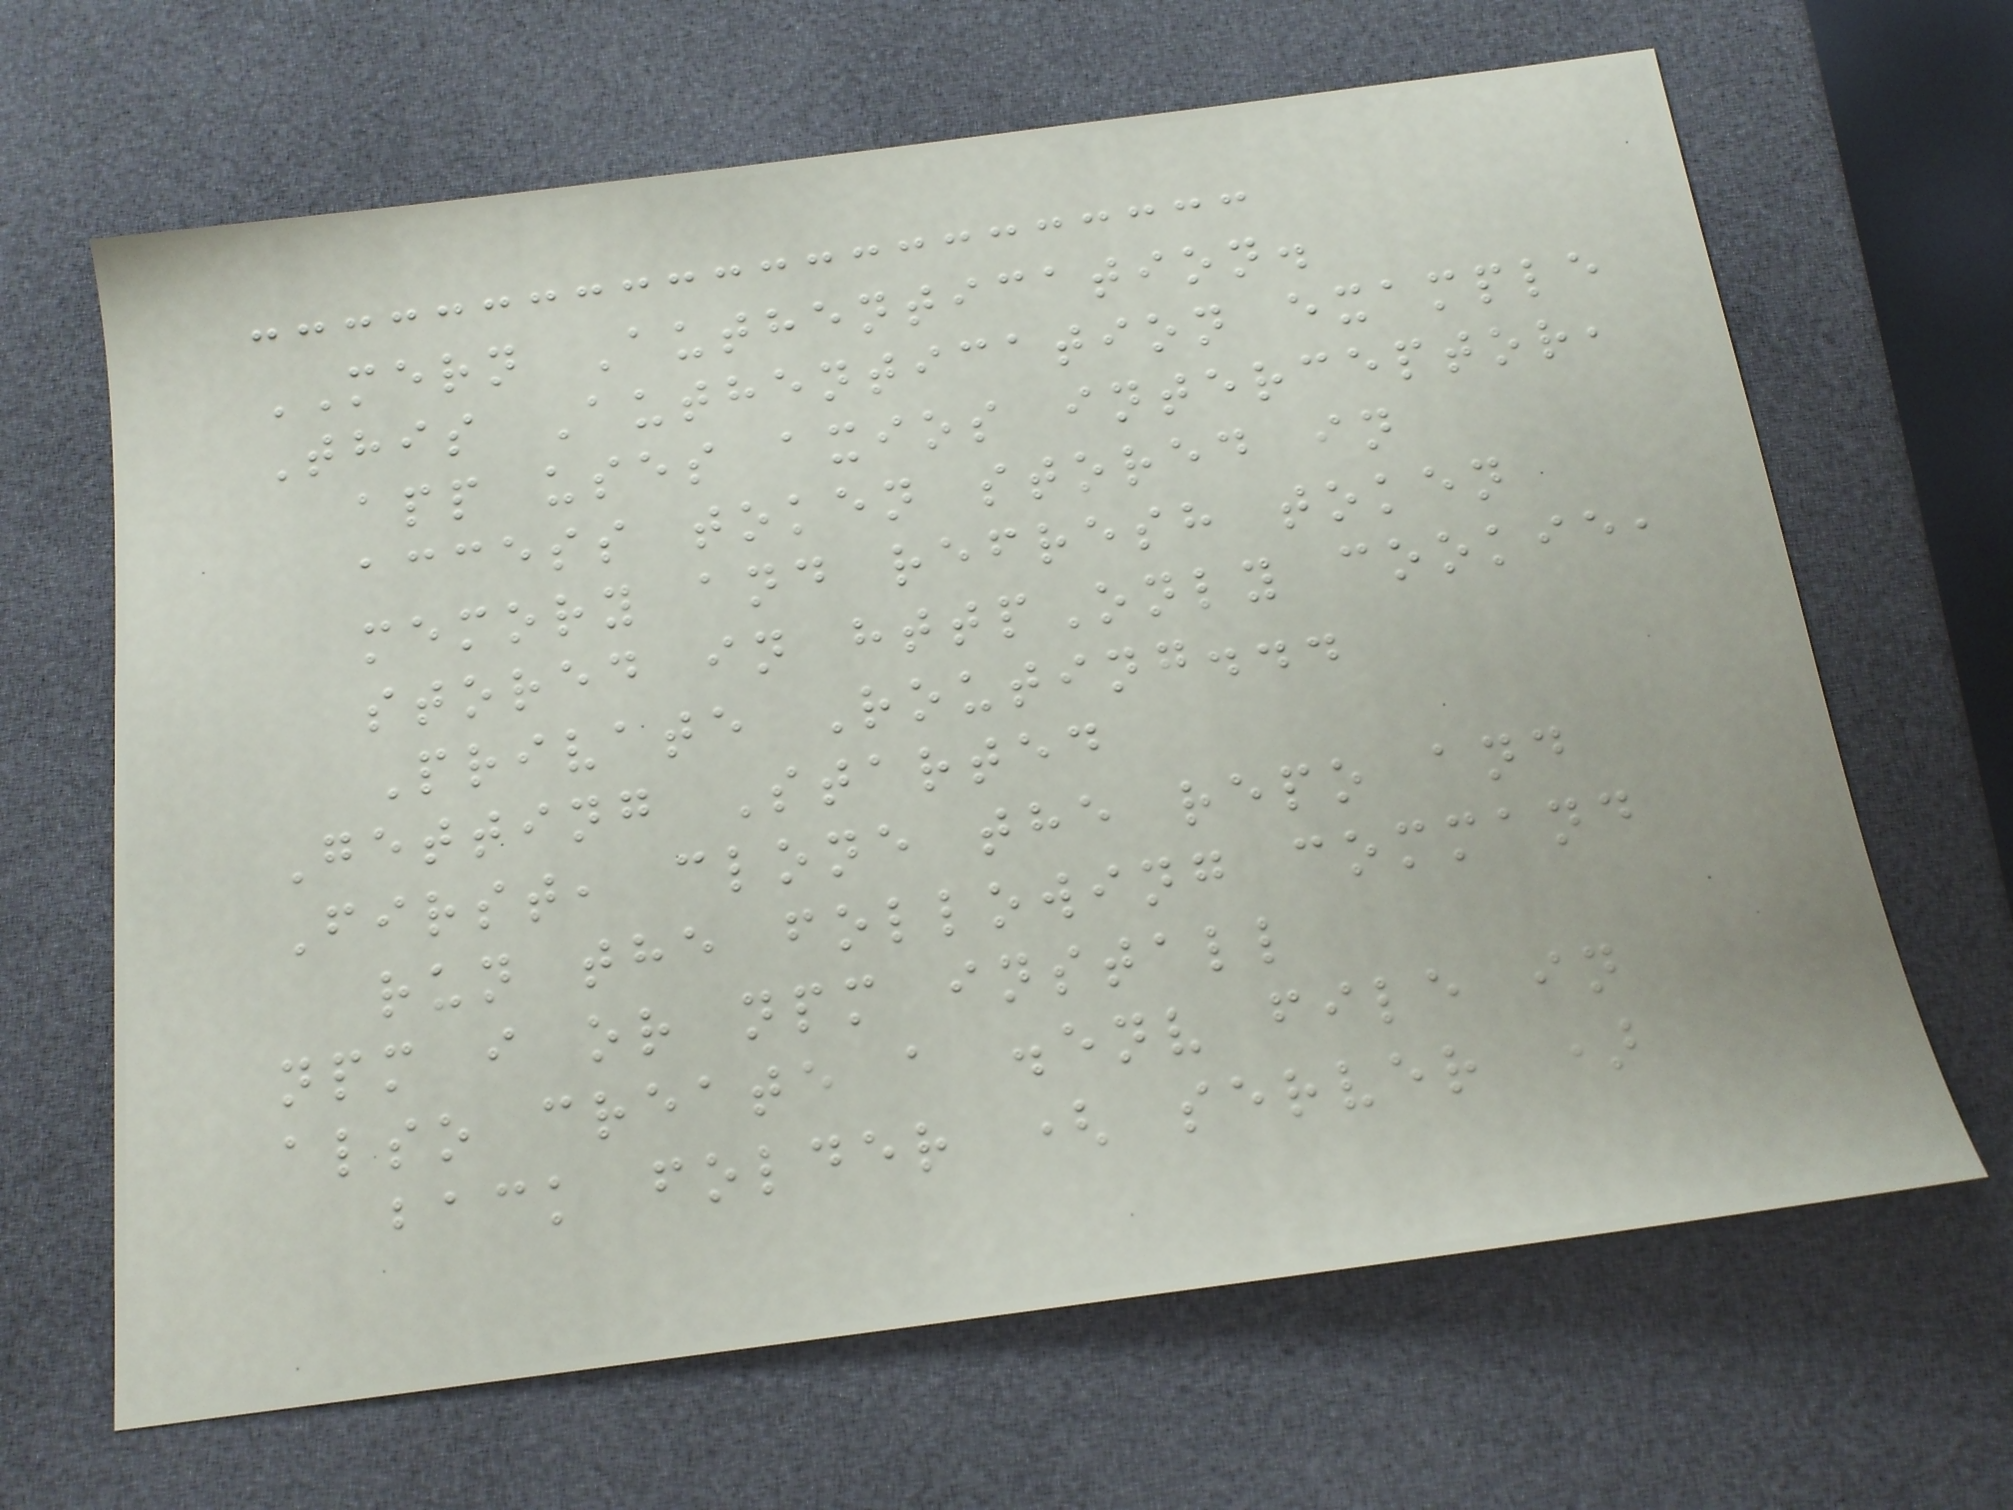MERN Authentication.
This Authentication example
app uses axios interceptor,
access token stored in
memory and refresh token
stored in httpOnly cookie,
Private Routing...
Getting Started
First, clone the repo and
run the following command
npm i or npm install
also create a .env file in
back folder ( server )
